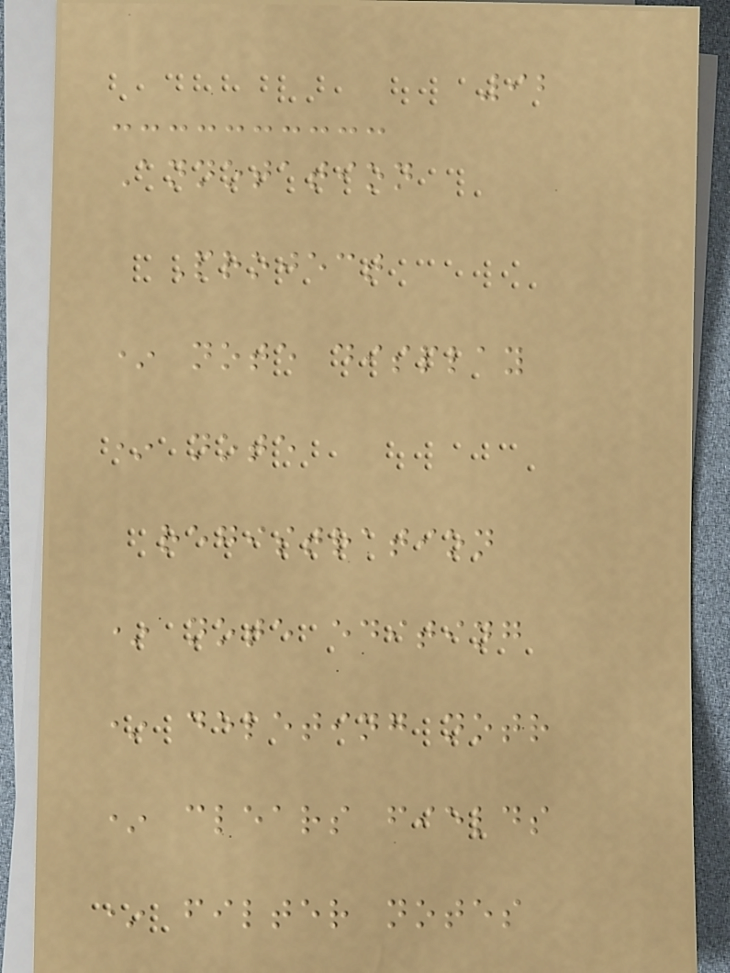92
Annotation
Project
* note display
* note
registration
* note editing
* deleting notr
* clears fields
* filter notes
